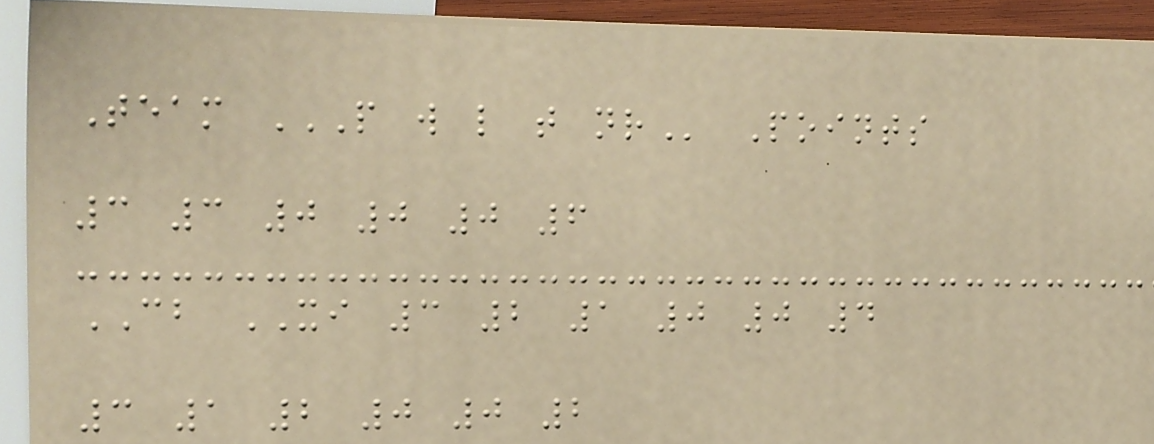Team P W L T NR Points
3 3 0 0 0 6
CB XI 3 2 1 0 0 4
3 1 2 0 0 2
